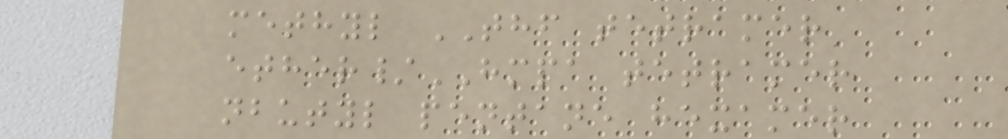methyl THF tetramer
ether/HMPA tetramer
nbutyl pentane hexamer
